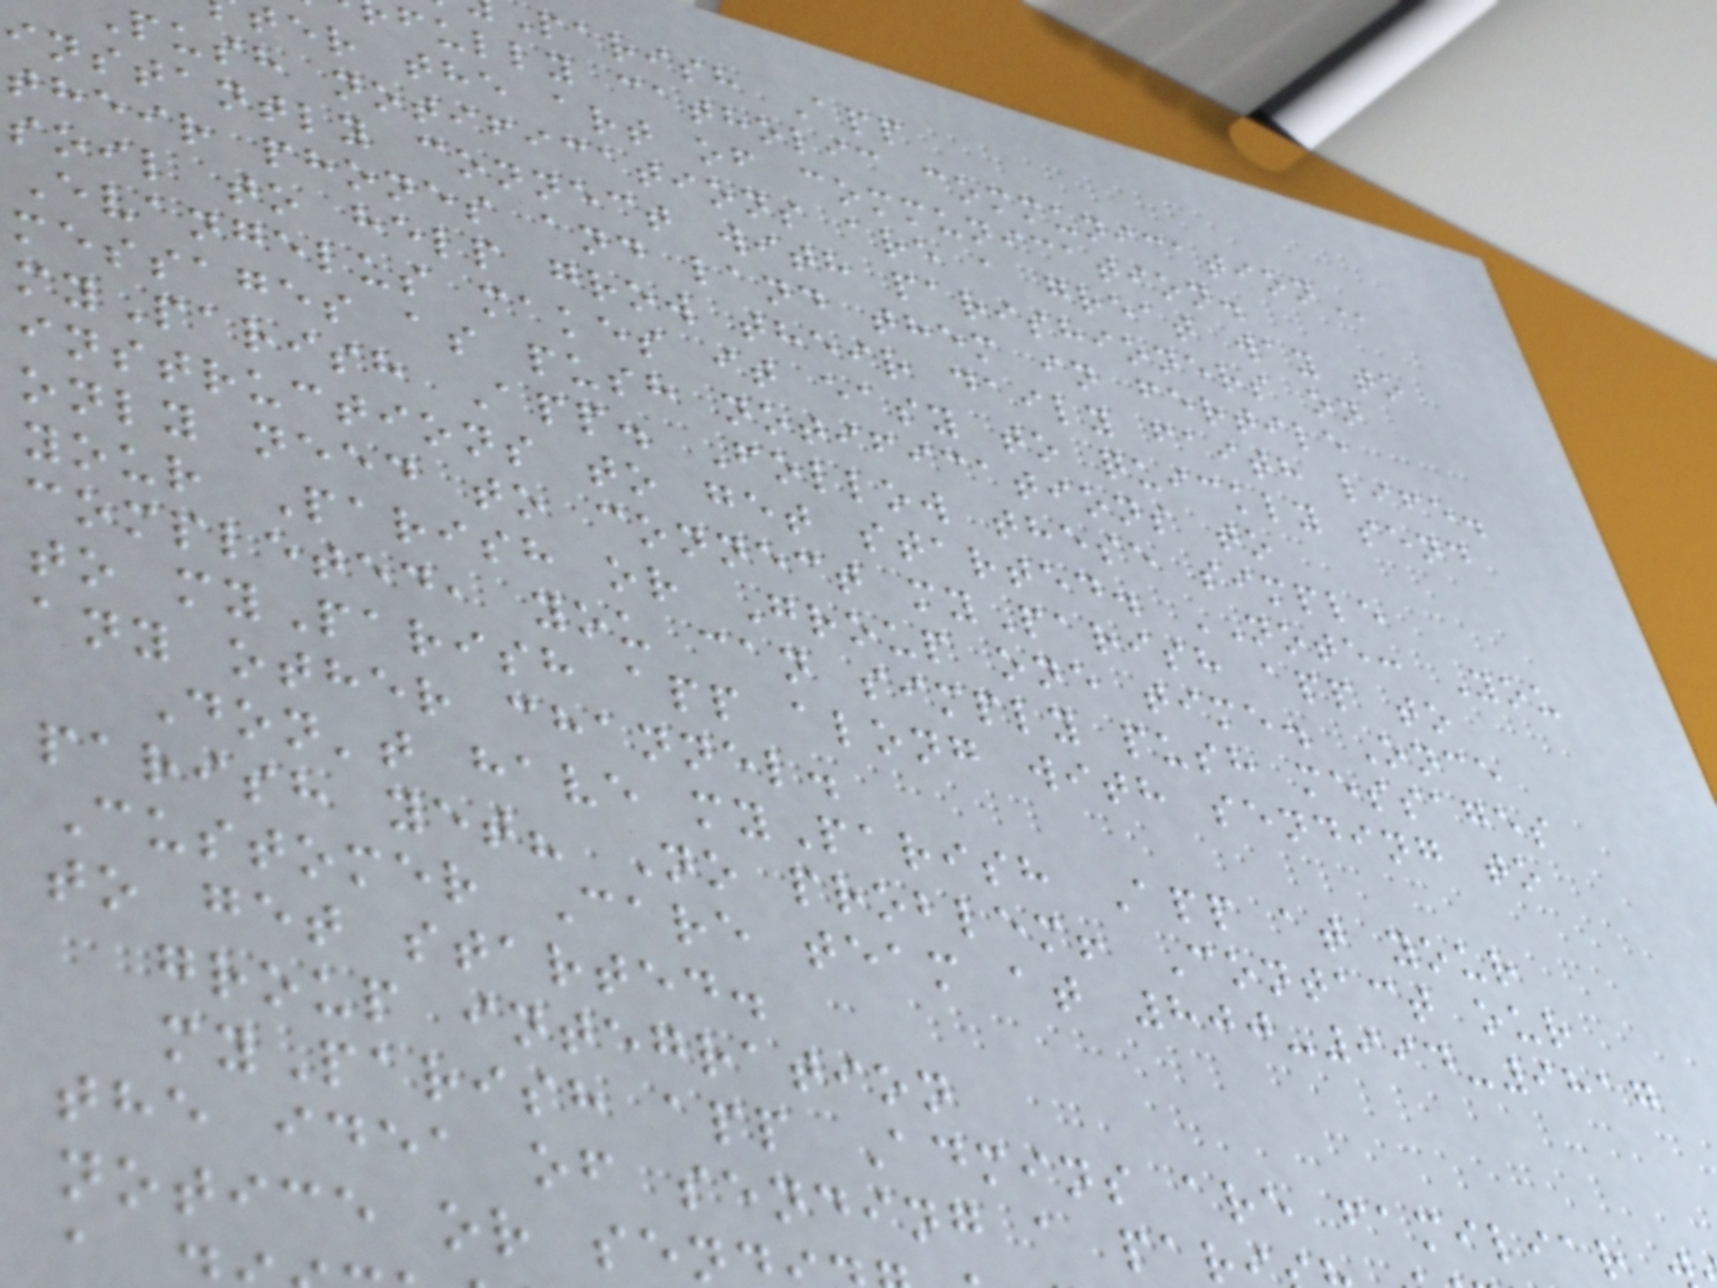parish App
fully catholic
ter the art of communication.
push notifications are a great way to
instantly connect with parishioners on
their phones and land them in fertile
soil to help grow their daily faith life.
Evangelus makes it easy to quickly send
messages as push notifications to
myParish App. Follow these simple
instructions to get started. NOTE: You
only need to connect myParish app to
your Parish or Group one time. Once
completed, you can simply push messages
to myParish app along with sending to
any other channel.
Don't have myParish App at your
parish yet? No problem! Contact our
Customer Care team at 800-994-9817
to get started.
group integration
myParish app Admins are familiar
the idea of sending a par
notice or sen
